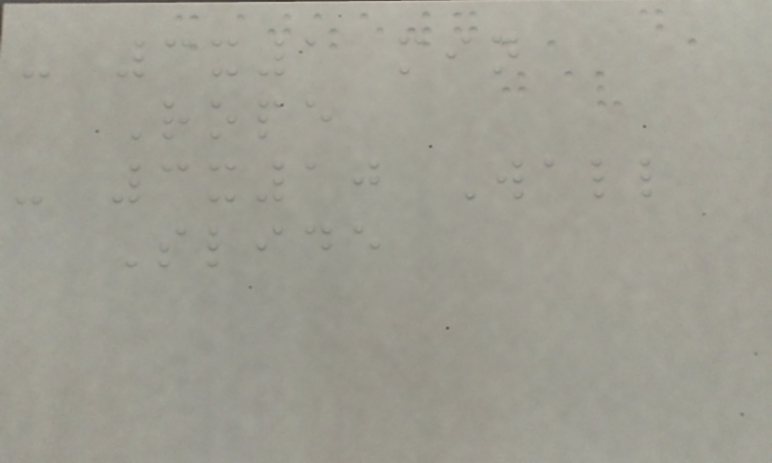- 3x1 min
Rope
- 3x10 Wall
Slide
